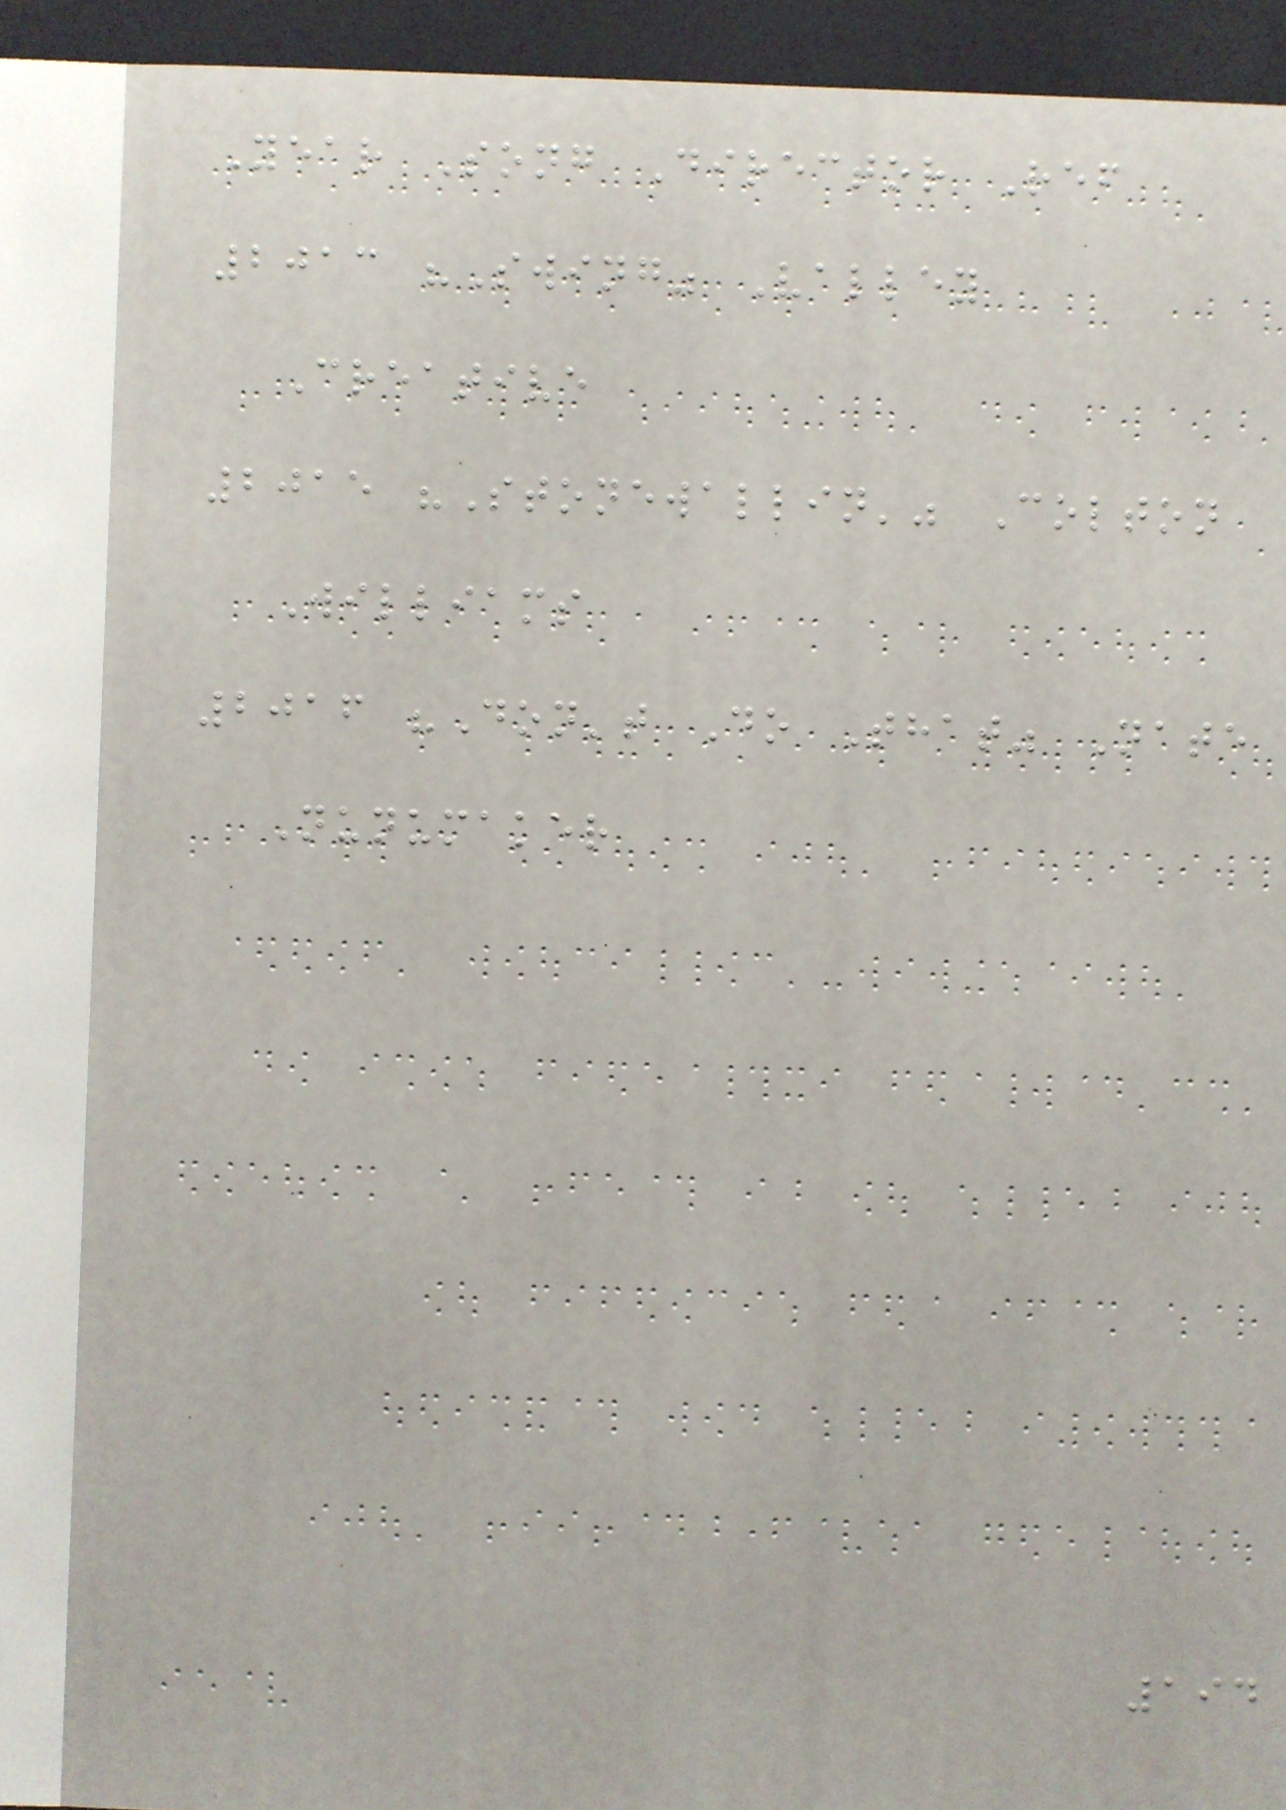Year Song Director Ref
2013 "Swing" Valley
Creative
2015 "Stonewallin'" Colton
Williams
2016 "Don't Do That" Nate
Nunumaker
194
